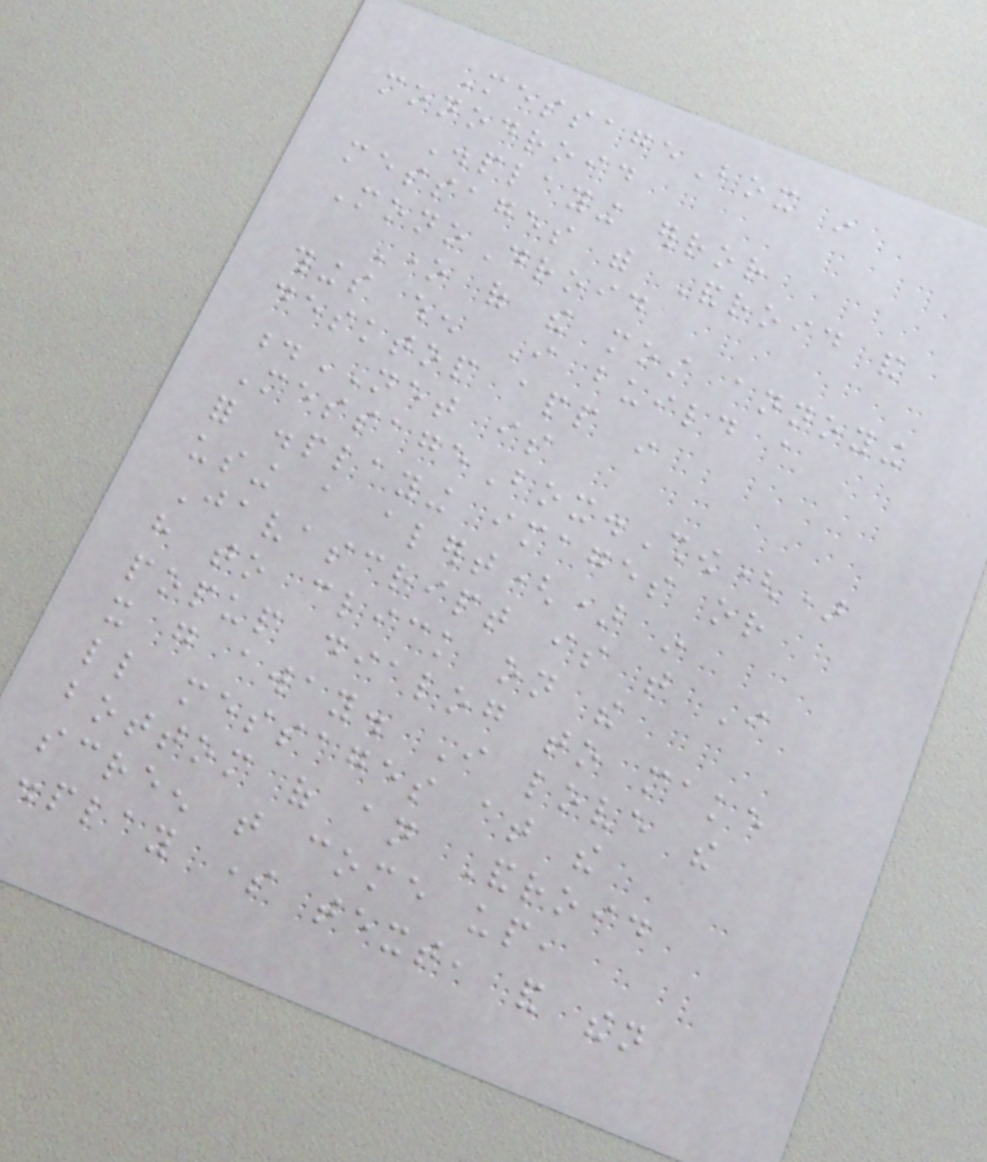MessageBox in
monodroid
Displaying error
messages with Android and
MonoDroid
One of the most annoying
things when I build a
desktop app in
.NET is
MessageBox.Show()
for displaying images or
using a alert() in
Javascript is that I
have to click on the
popup dialog to make
it go away. I love the
little messages at the
bottom of an Android
screen that come up,
display some text, and then
